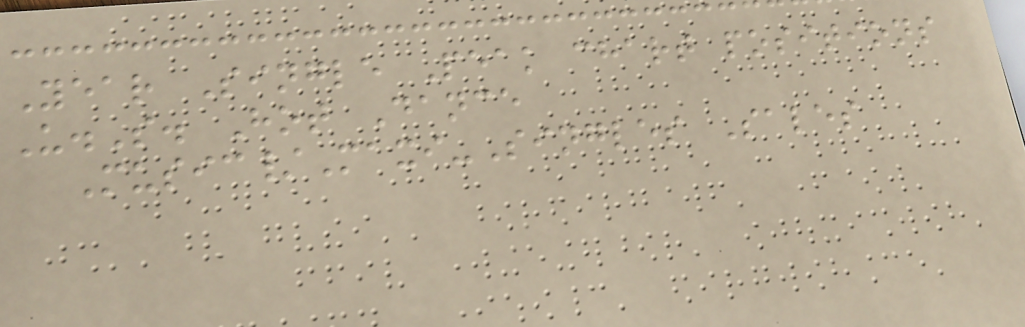Year Single Peak chart positions
U.S. Hot Dance
Music/Maxi-Singles Sales
